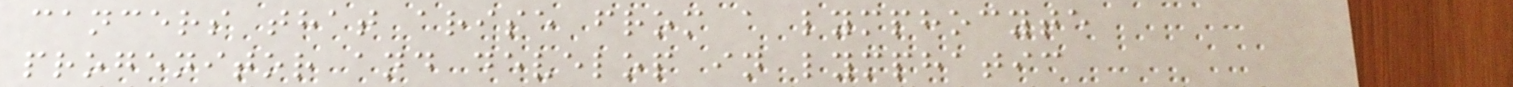cancers that arise from a lymphocyte
progenitor and develop in lymphatic
